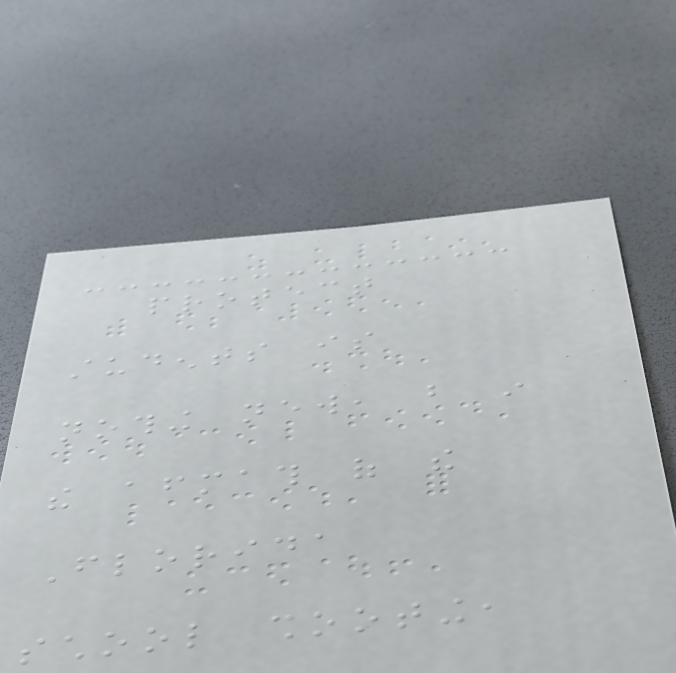protect
students is
nothing new, but in
the aftermath of the
Florida
school shooting,
